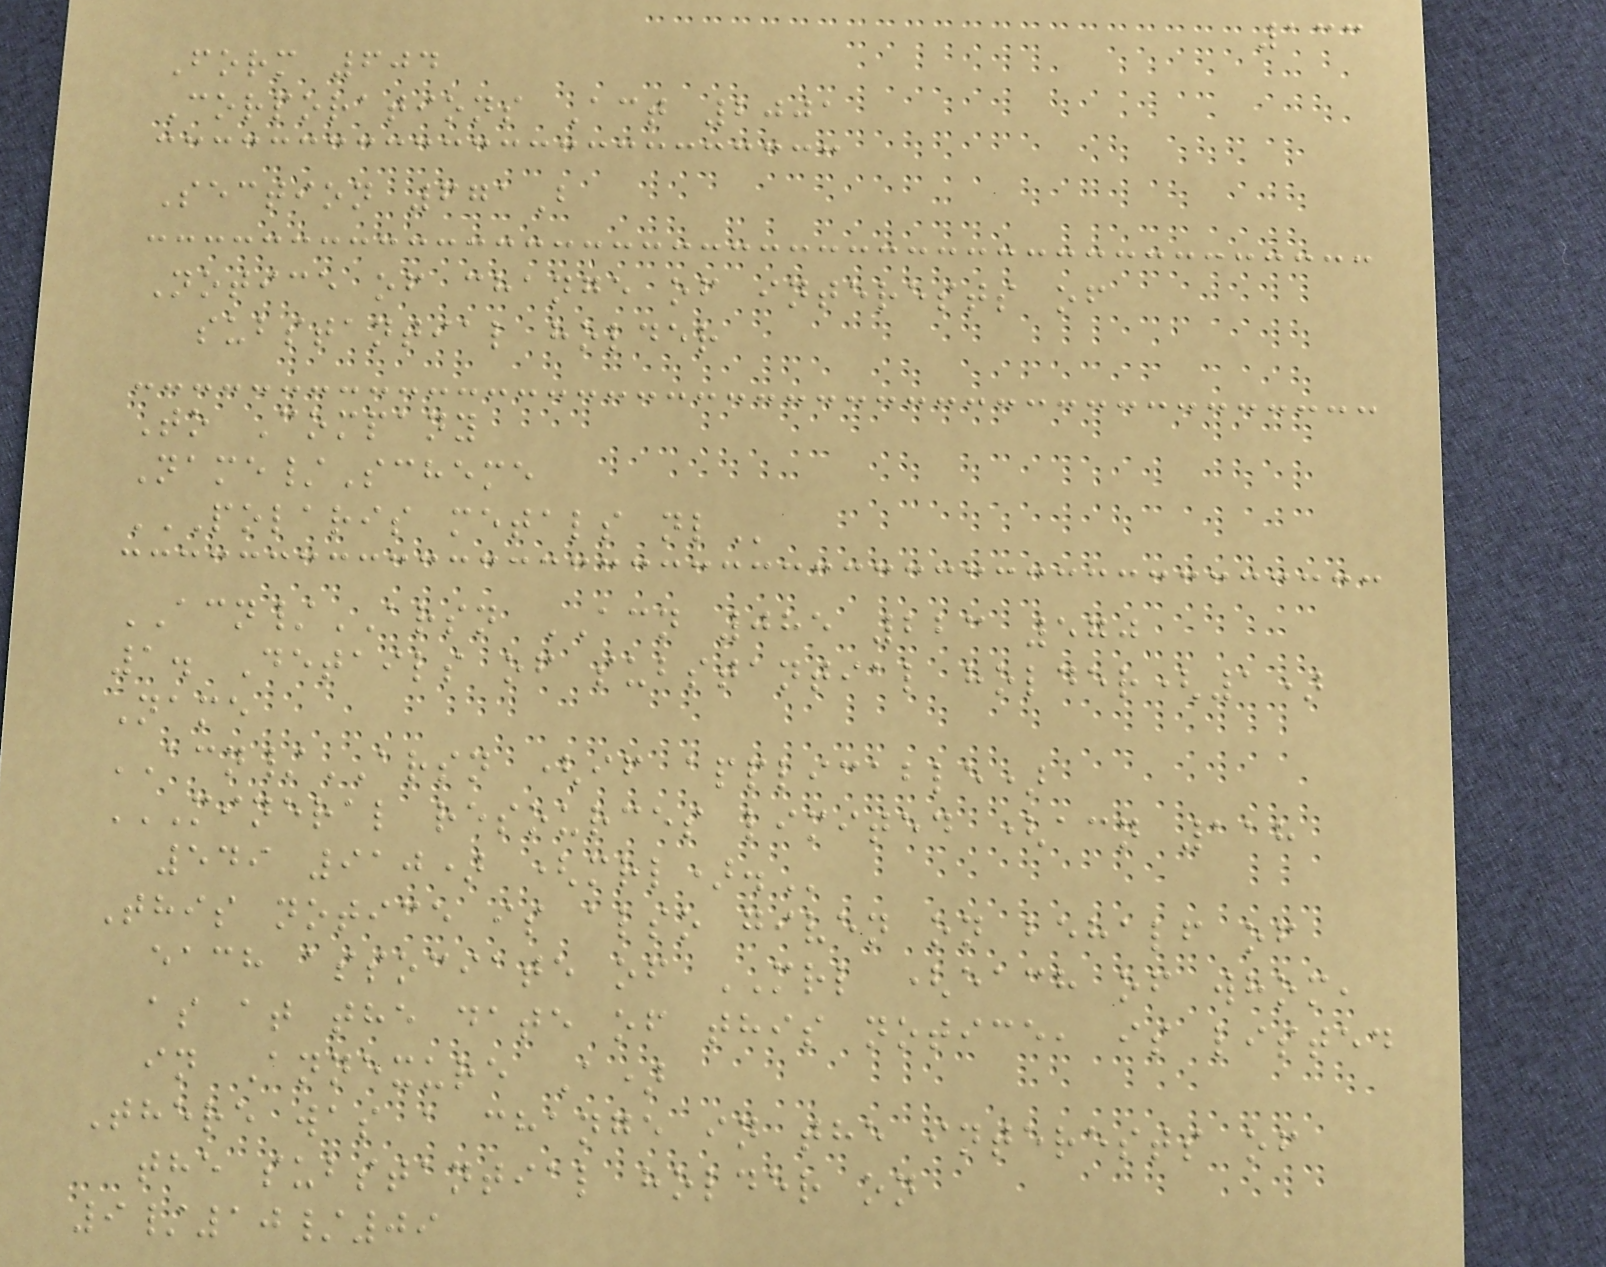133
Form 604
Corporations Act 2001
Section 671B
Notice of change of interests of
substantial holder
To Company
Name/Scheme
POLARIS METALS NL
ACN/ARSN ACN 085 223 570
1. Details of substantial holder(1)
Name
ACN/ARSN (if applicable)
MINERAL RESOURCES LIMITED (ACN 118
549 910) (MRL).
This notice is also given on behalf of
each associate of MRL (each of whom,
as at the date of this notice, is listed
in Annexure A)
There was a change in the interests of
the substantial holder on
9/10/09
